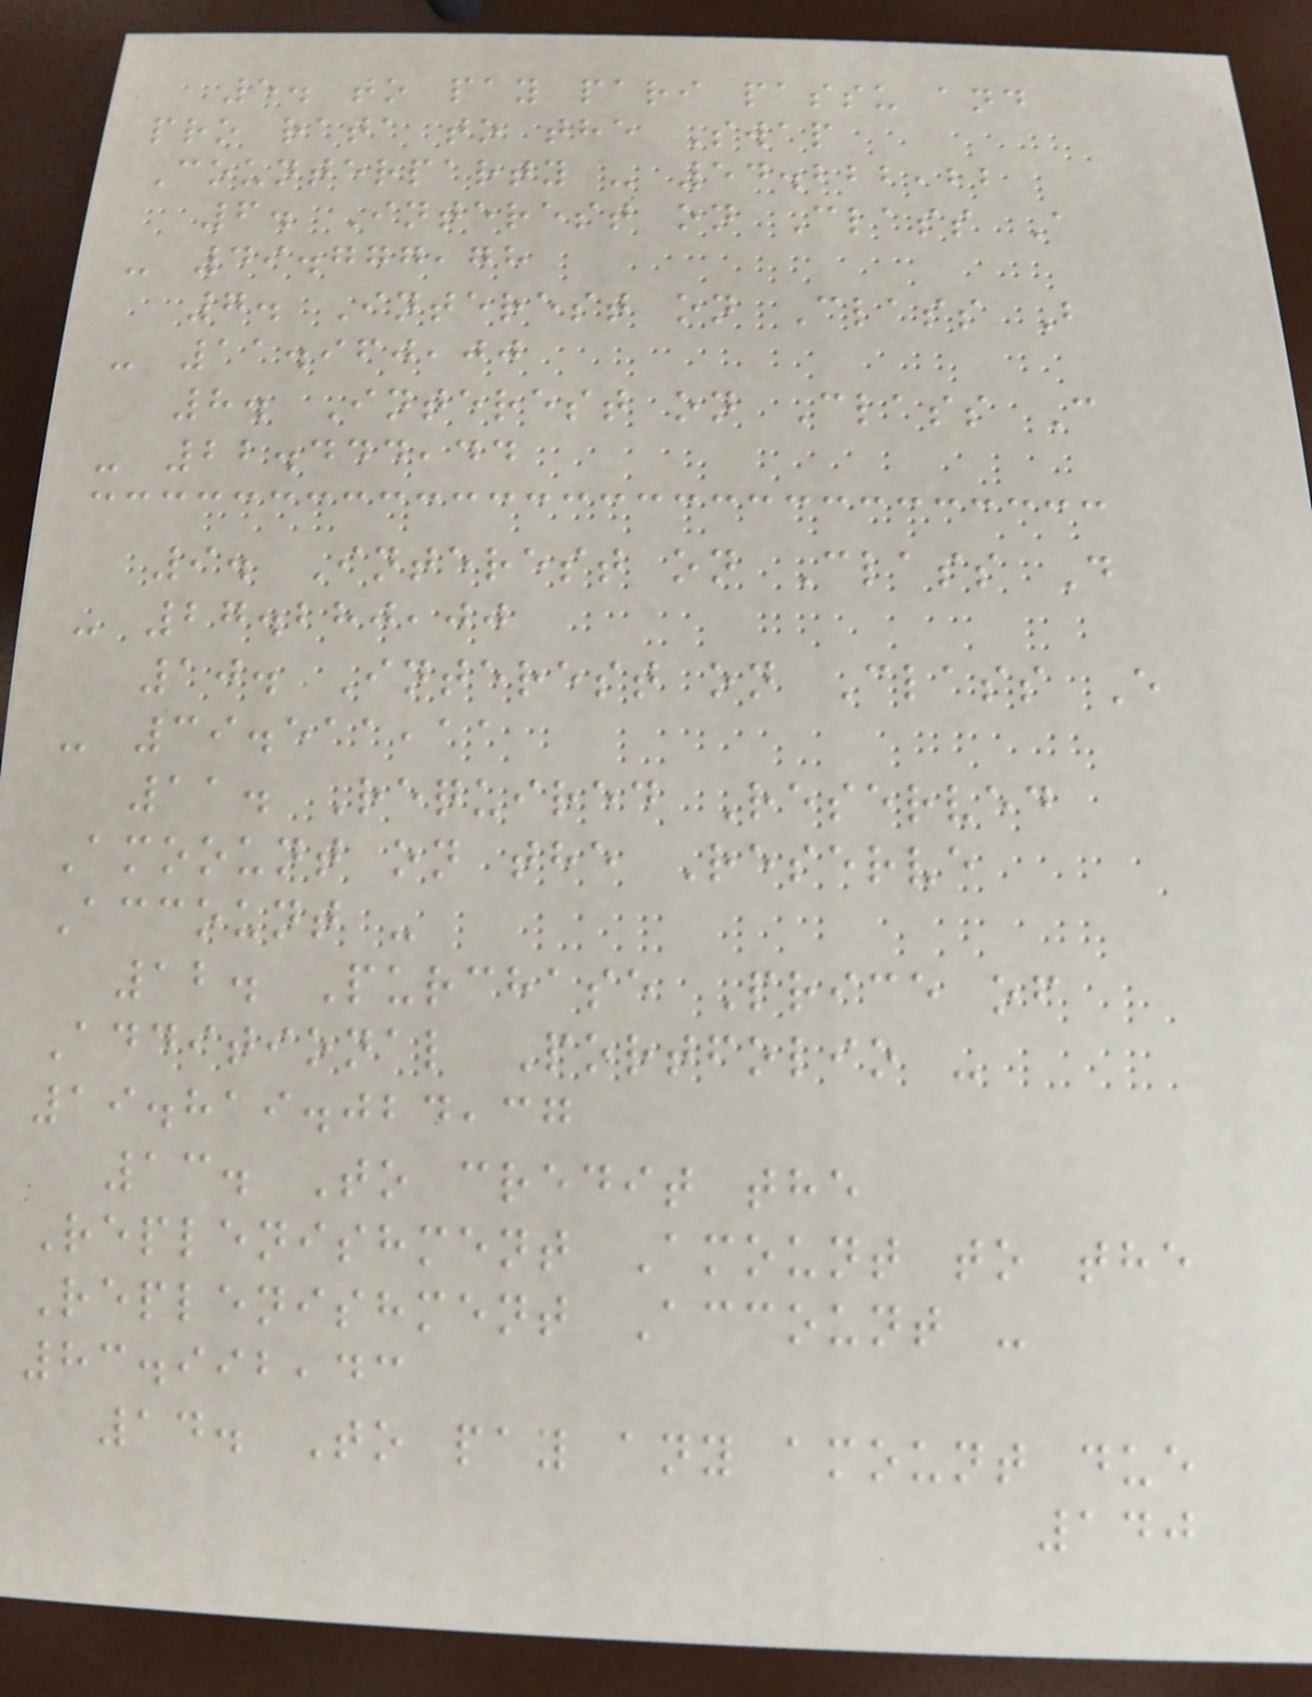5. to pay pari passu and
pro rata to the Swap
Counterparty - 54.222,22
6. Interest on Class A
- 49.777,78
7. Interest on Class B
- 11.960,00
8. Interest on Class C
- 22.444,44
9. Interest on Class D
- 27.280,00
10. Interest on Class E
- 39.511,11
11. Required Reserved
Amoount on the Reserve
Account -
12. Purchase Price of
Additional Portfolio -
19.819.024,37
13. To credit the
Replenishment Amount to the
Replenishment Account -
83.992,43
14. To pay any amount due
140
